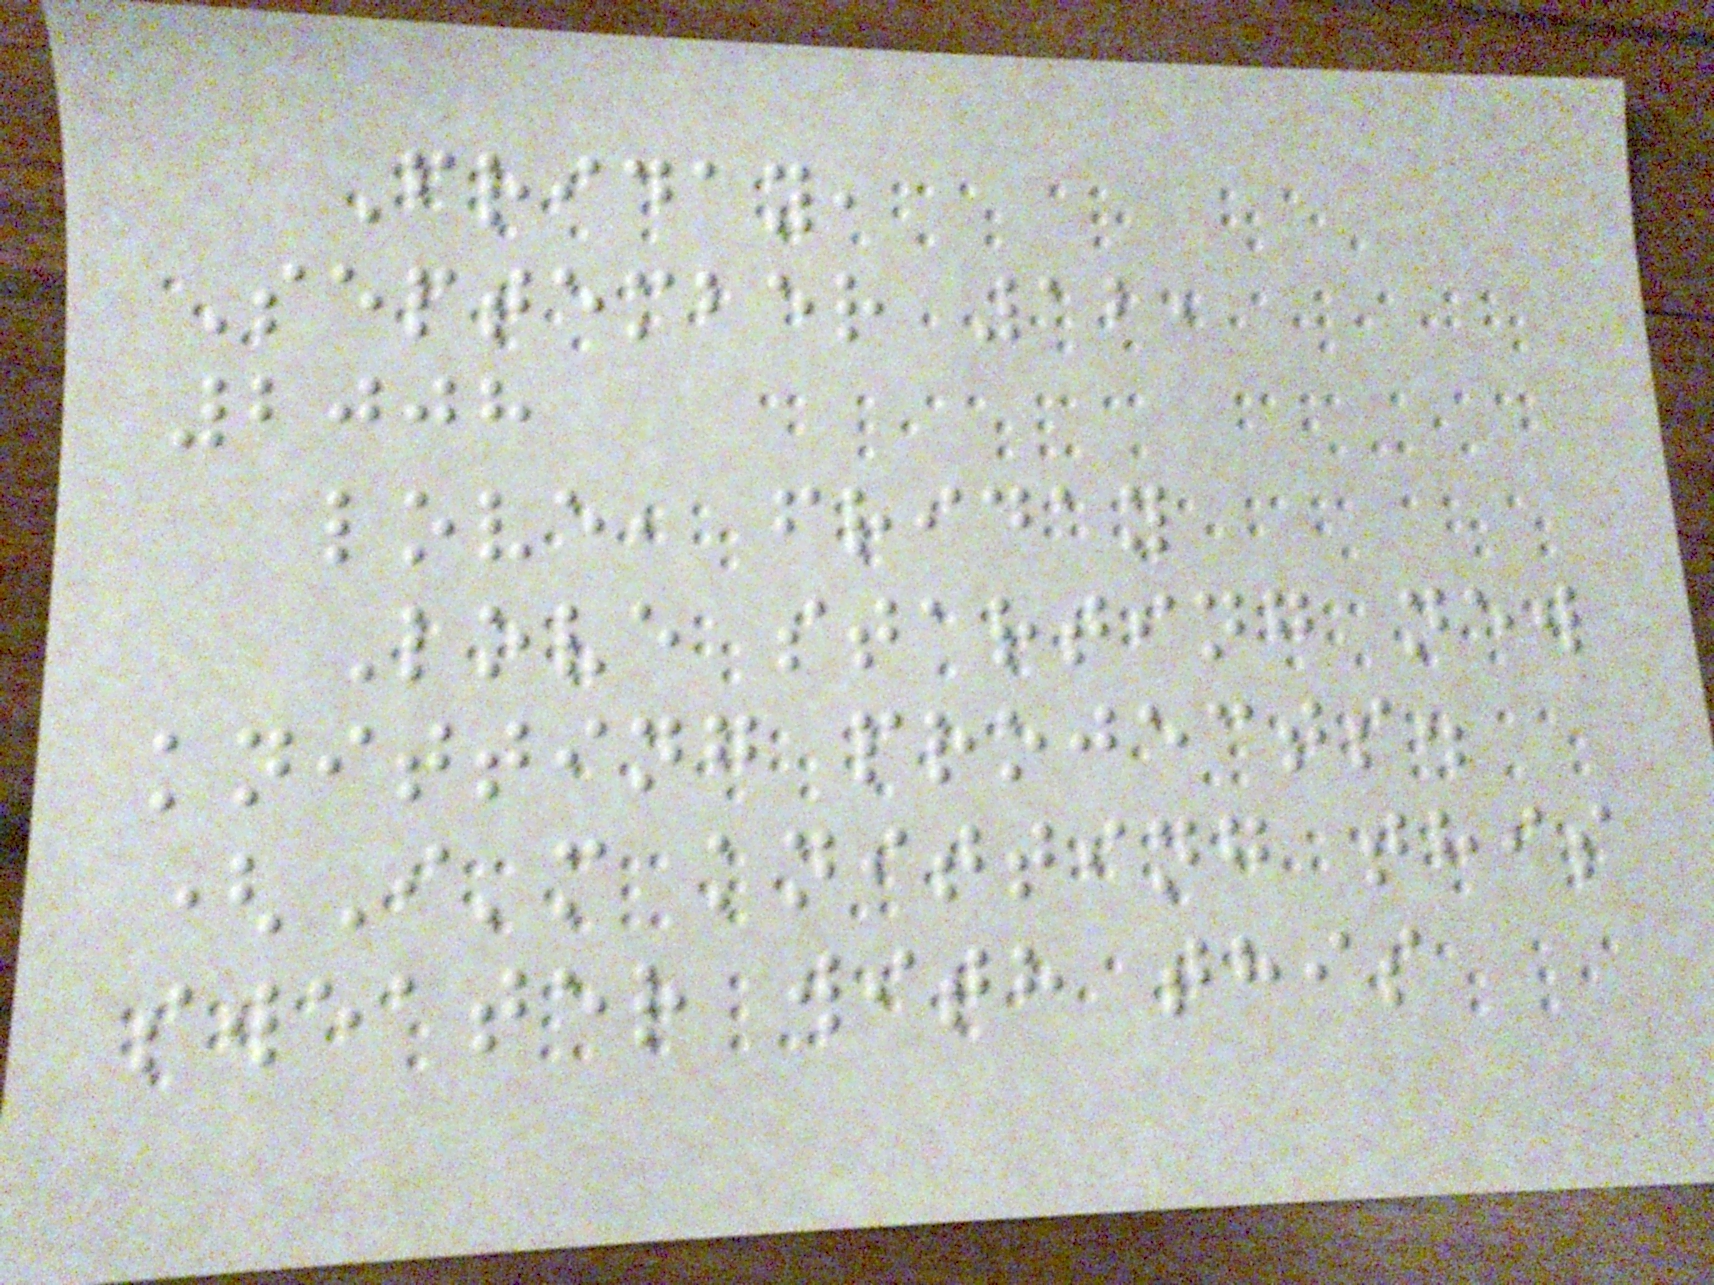Friday,
September 12,
2008
love, friday
Love starting new
knitting projects.
(I'm knitting this
sweater with this
